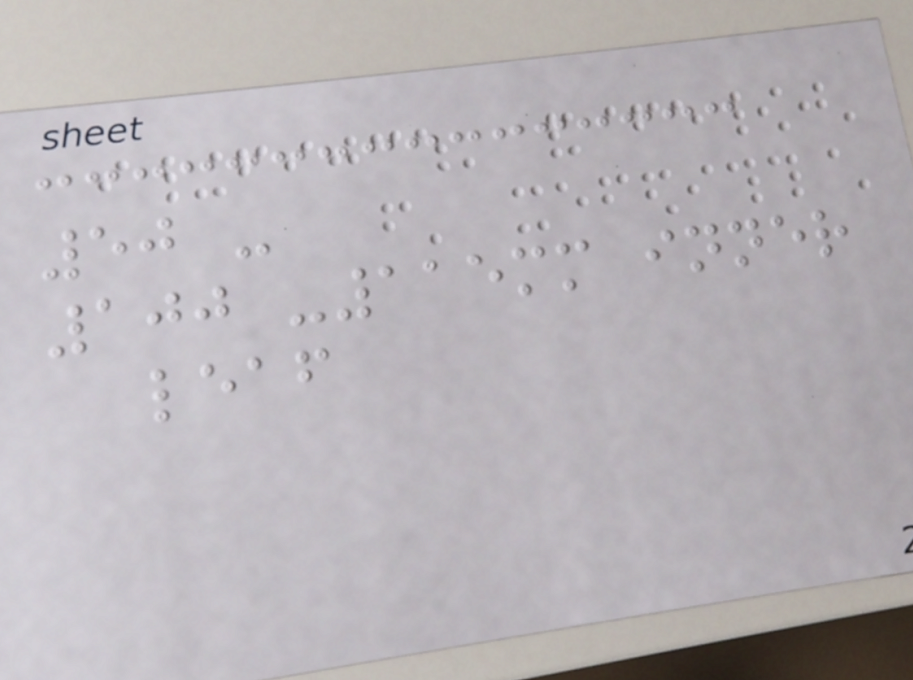50 -
100 -115mm inner
leaf
